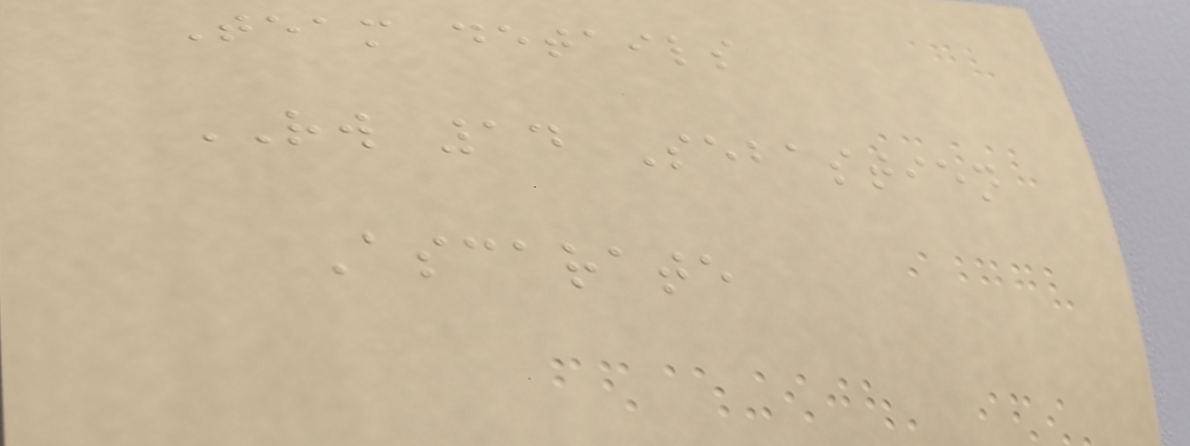Team details
RW 14 Sebastien
Ascarate
